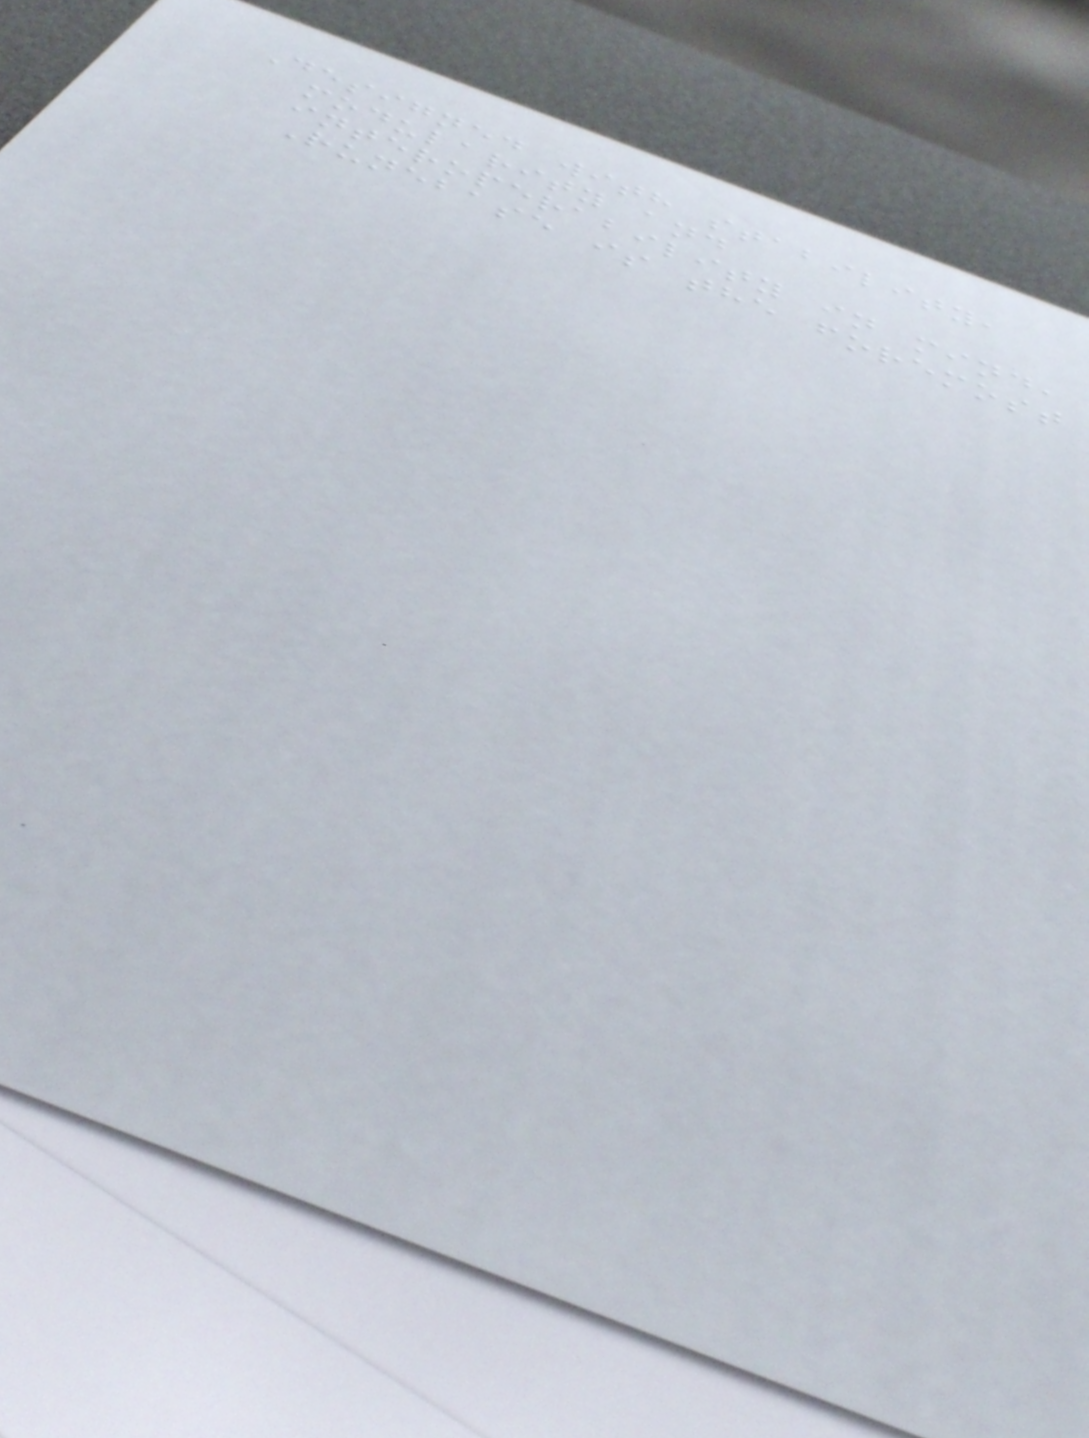Designed with stability,
modularity and
interoperability in mind,
Runebase is the foremost
